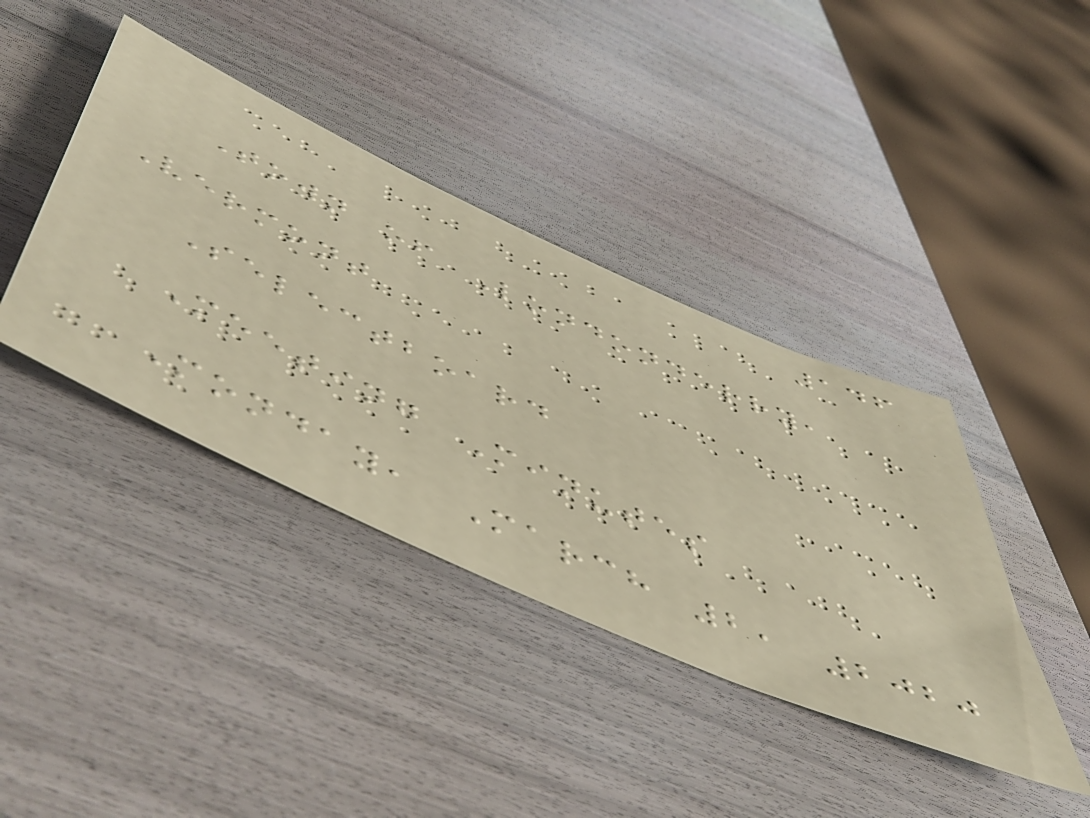146
Town of Londonderry,
Vermont
Selectboard
Meeting Minutes
Monday, March 2, 2020
